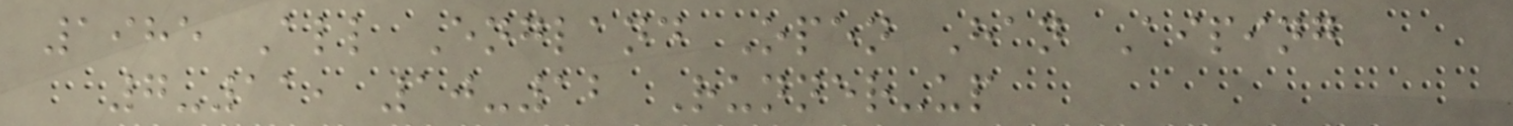1985 All England Open Han Aiping
7-11, 10-12 Runner-up
